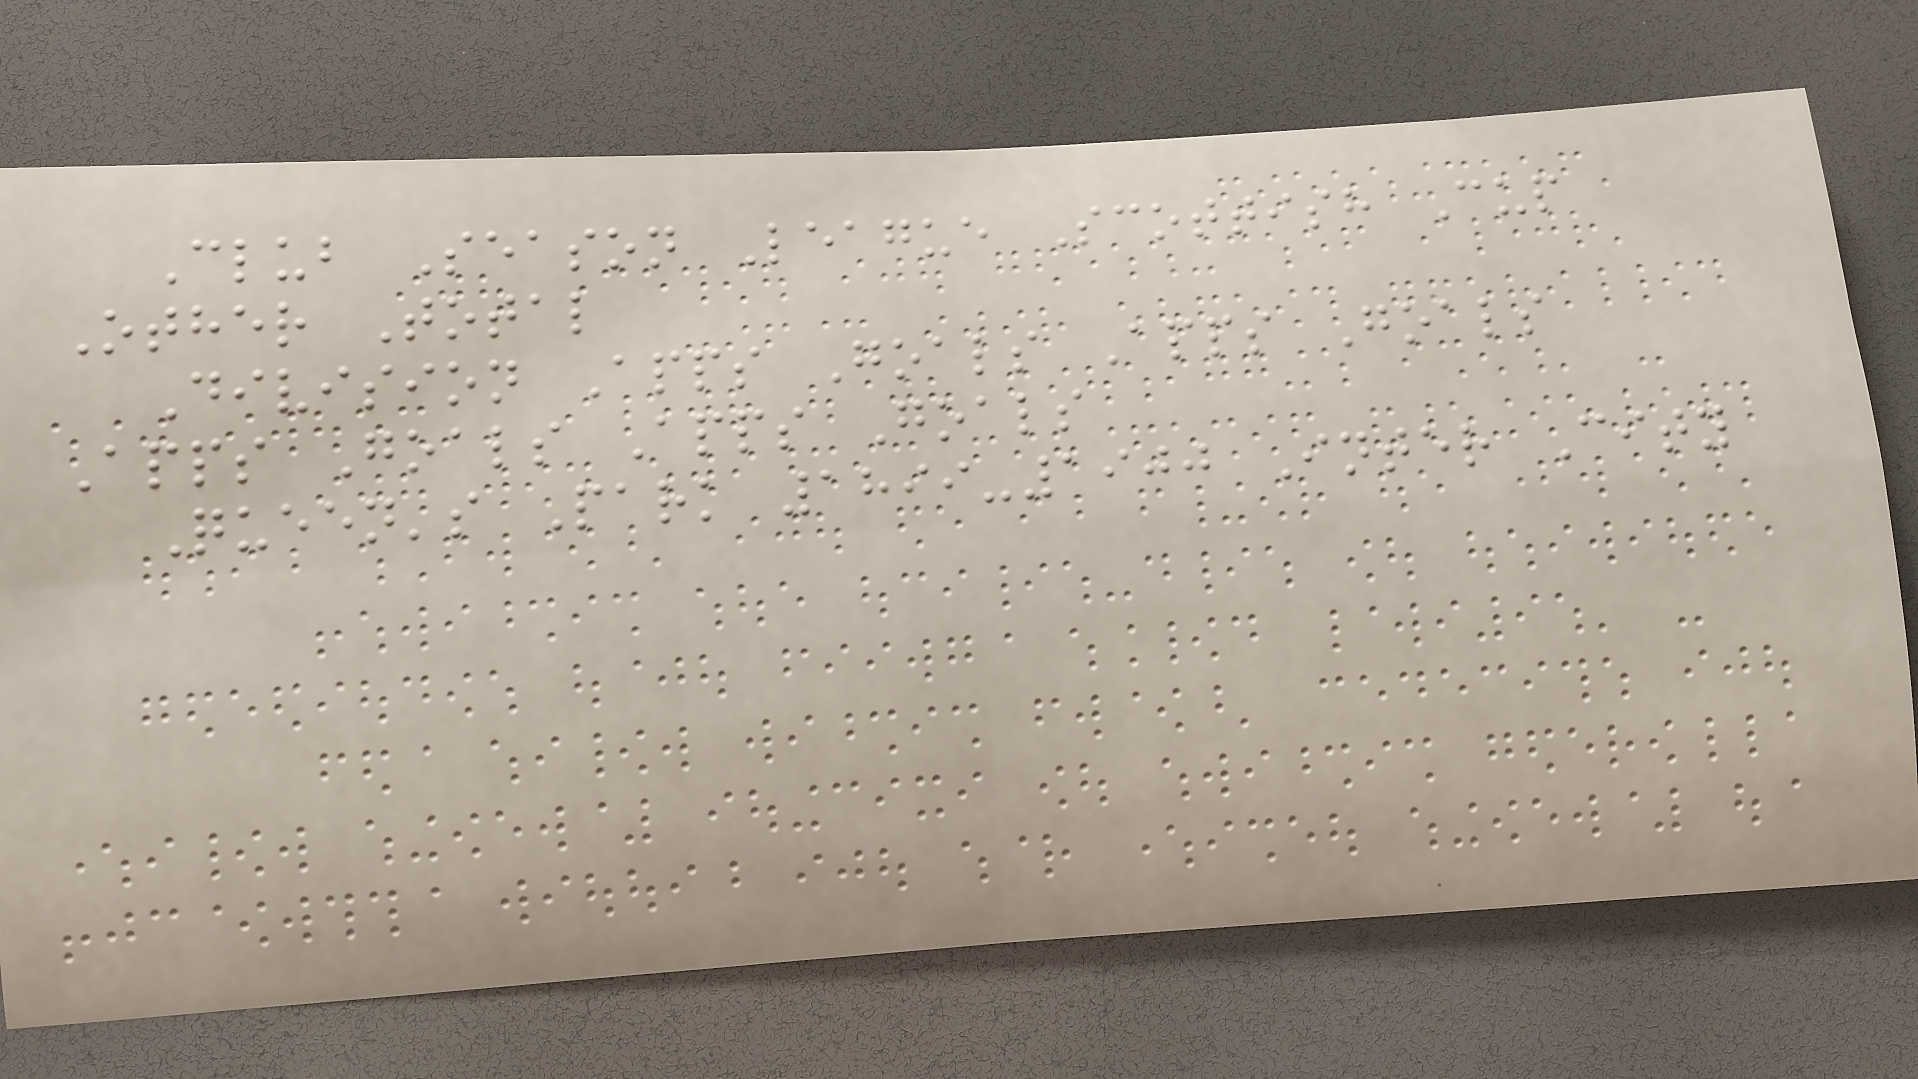Club Season League Scottish Cup
Other Total
Division Apps Goals Apps Goals
Apps Goals Apps Goals
Queen's Park 1899-1900 Inter City
